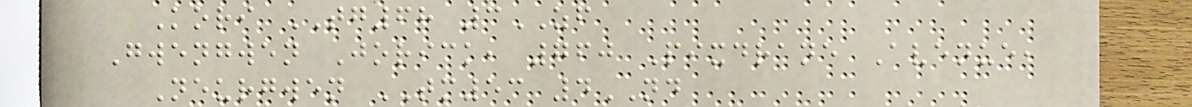Kori TG68 3ZF
Gwengwen Jorick, 760 Pixdrane Avenue,
Neurgwen TM53 4ND
